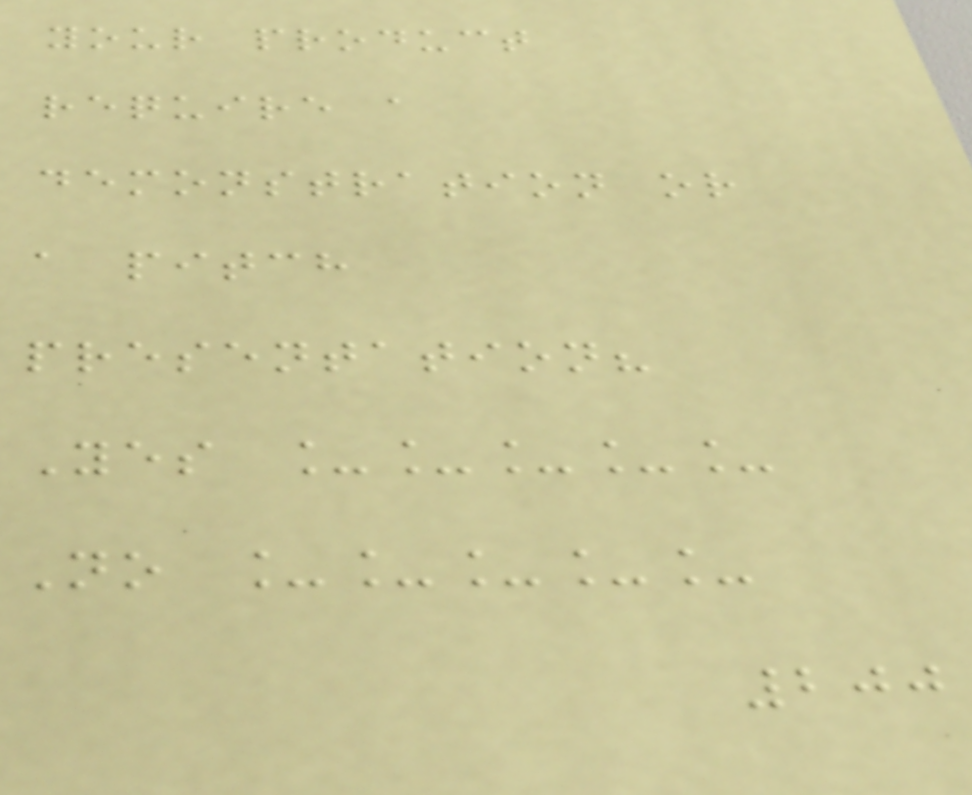your product
require a
demonstration or
a pitch
presentation?
Yes _____
No _____
200
